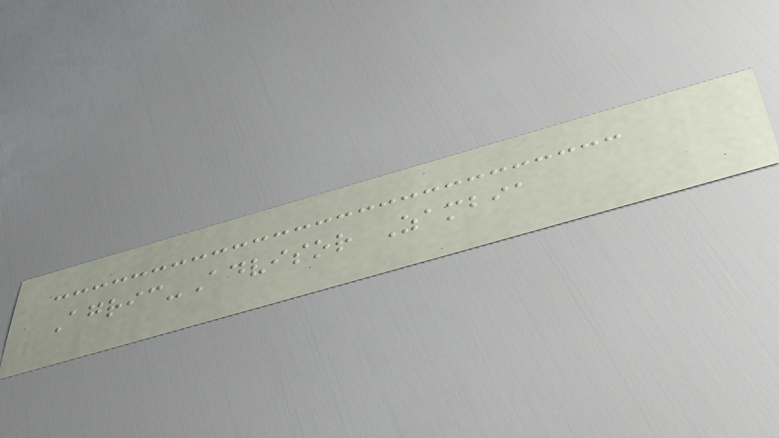Agric-Advisor Zambia
